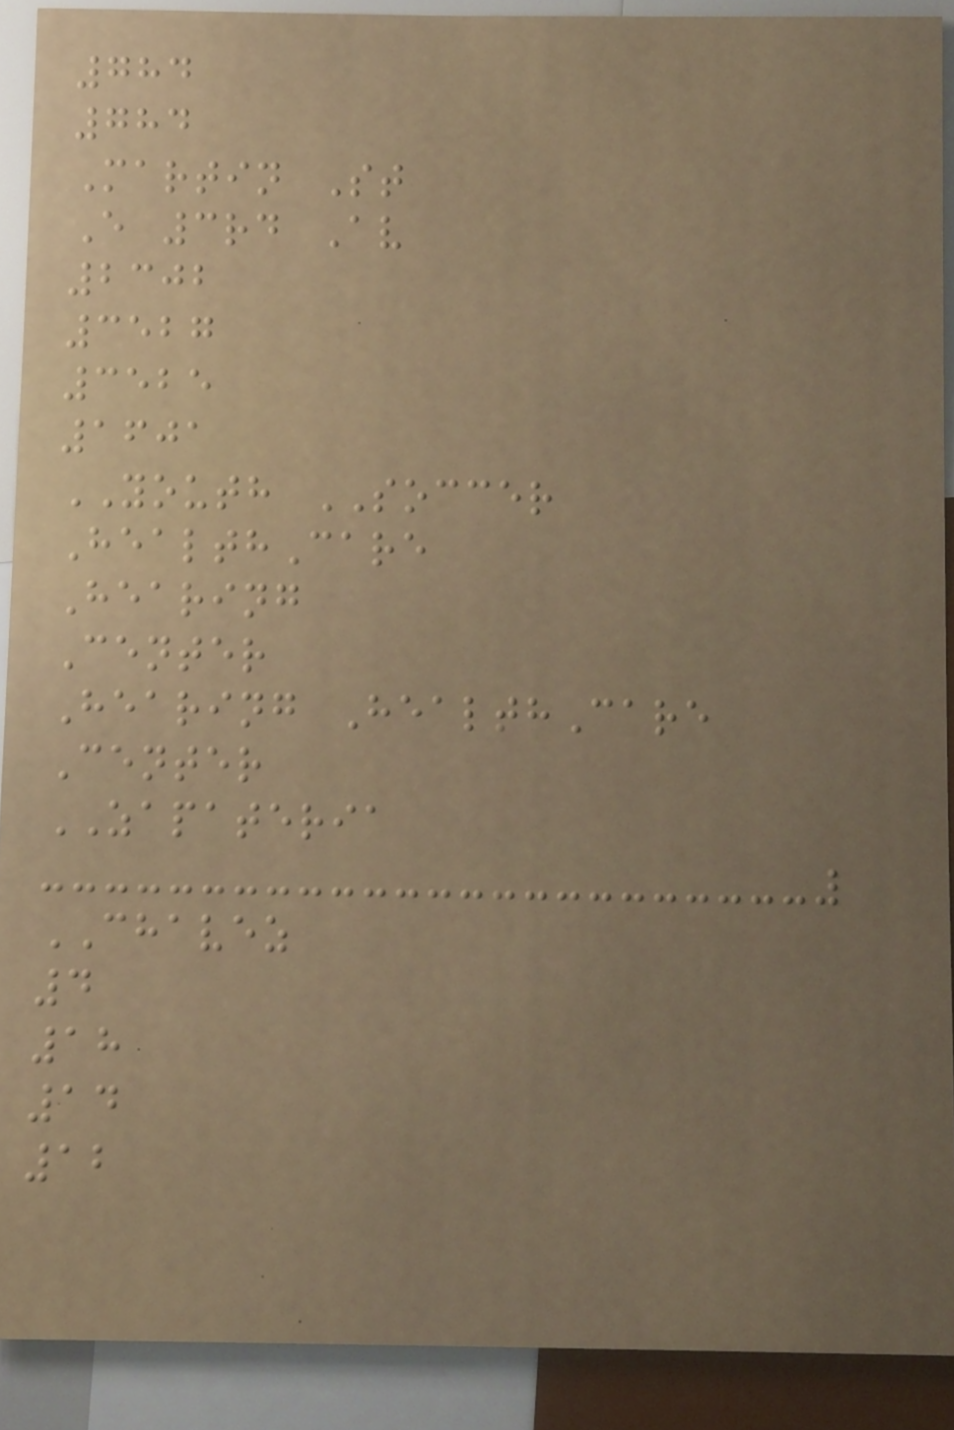784
784
Martin St
E 3rd Av
2302
3527
3525
1601
YOUTH SOCCER
HealthCare
Hearing
Center
Hearing HealthCare
Center
ZAPATERIA
CHAVEZ
4
18
14
12
